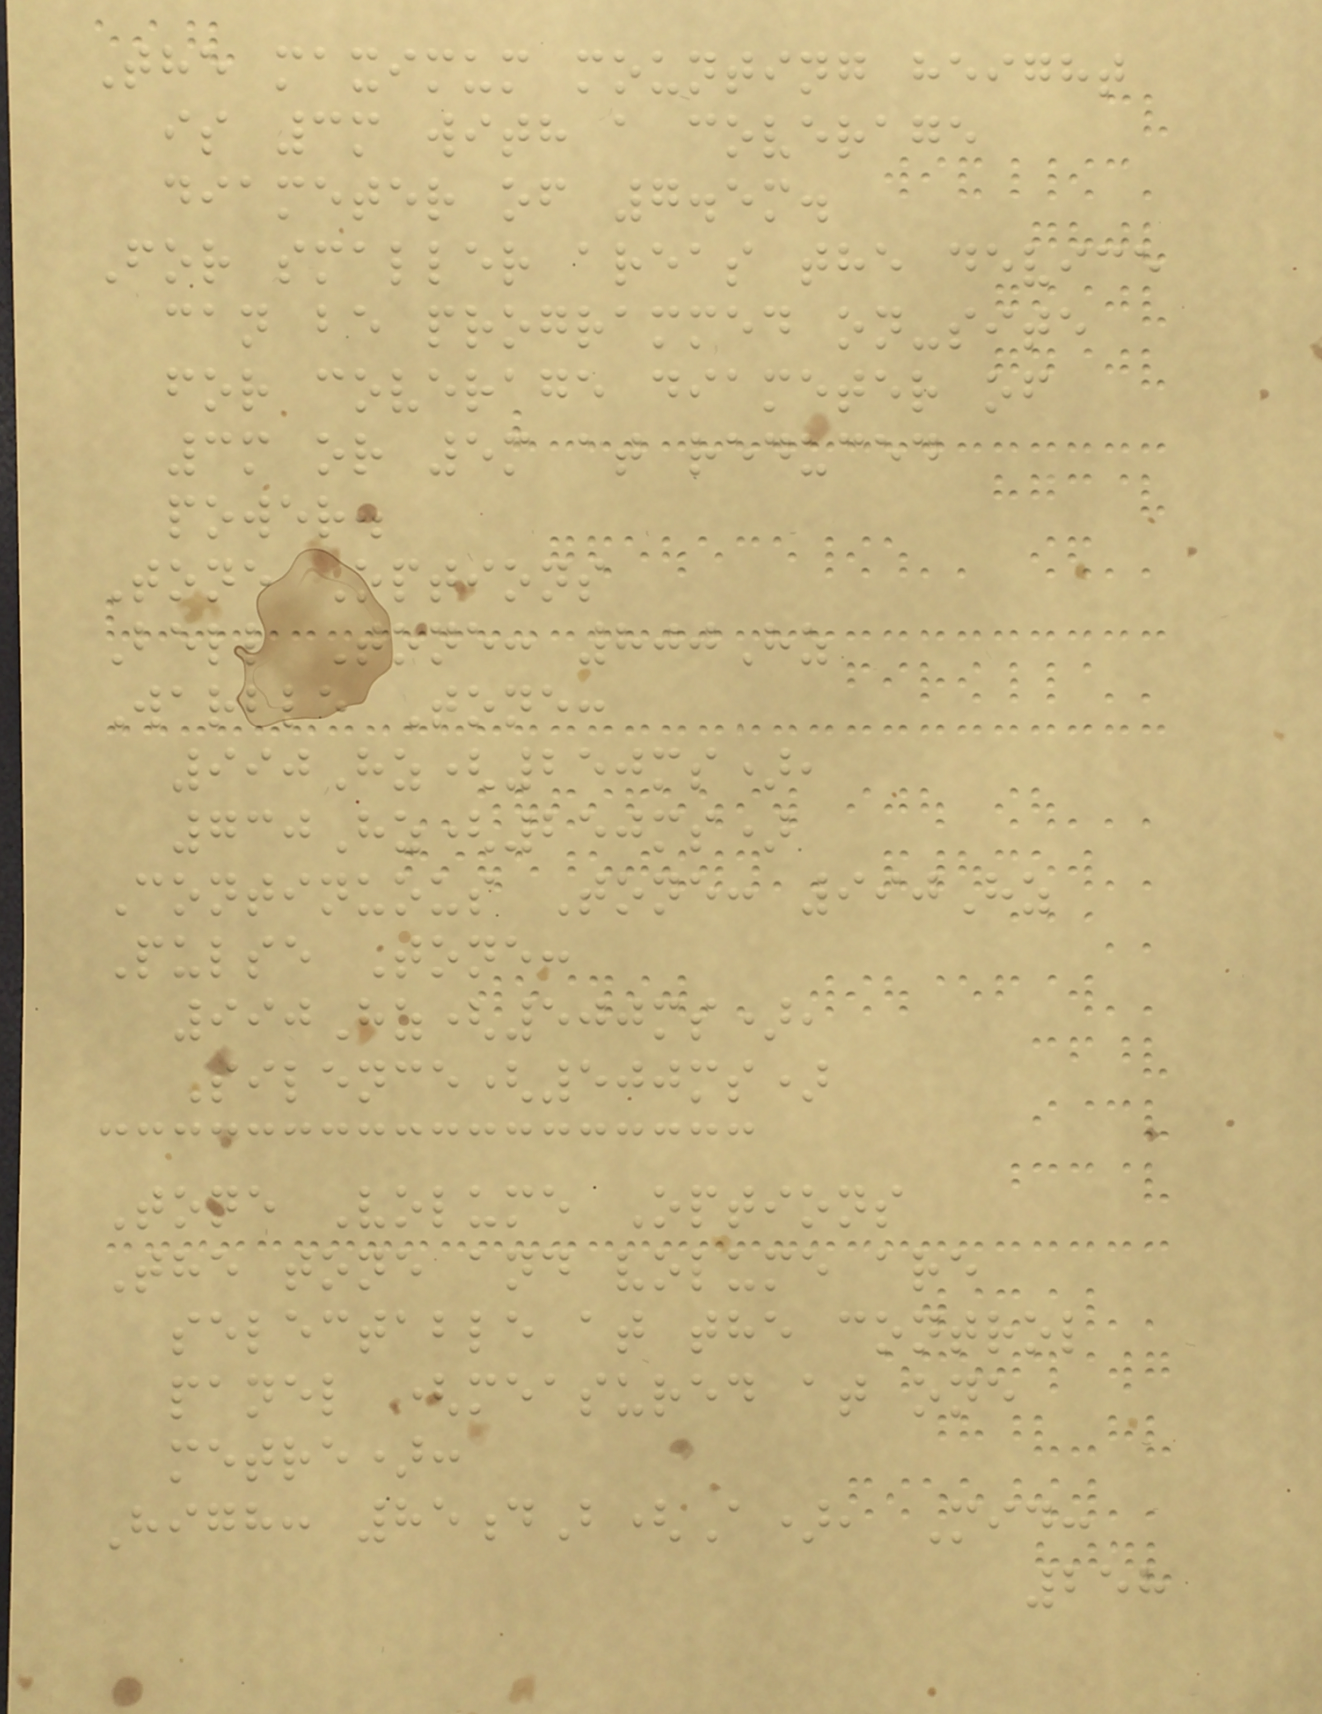The maximum mounting height
is 3m with a coverage
diameter of 7.5m.
For smaller areas the device
can be programmed on-site
for coverage diameter of
3m or 5m at reduced
power.
Tone Options
Bell Tone: 800Hz
Warble Tone:
990Hz(250ms),
730Hz(250ms)
Continuous Tone: 990Hz
Pulse Tone:
990Hz(500ms),
Silence(500ms)
Tone Volume Options
The tone and volume are
selectable at the control
panel (measured at one
metre):
High: 85dB(A), Mid:
258
